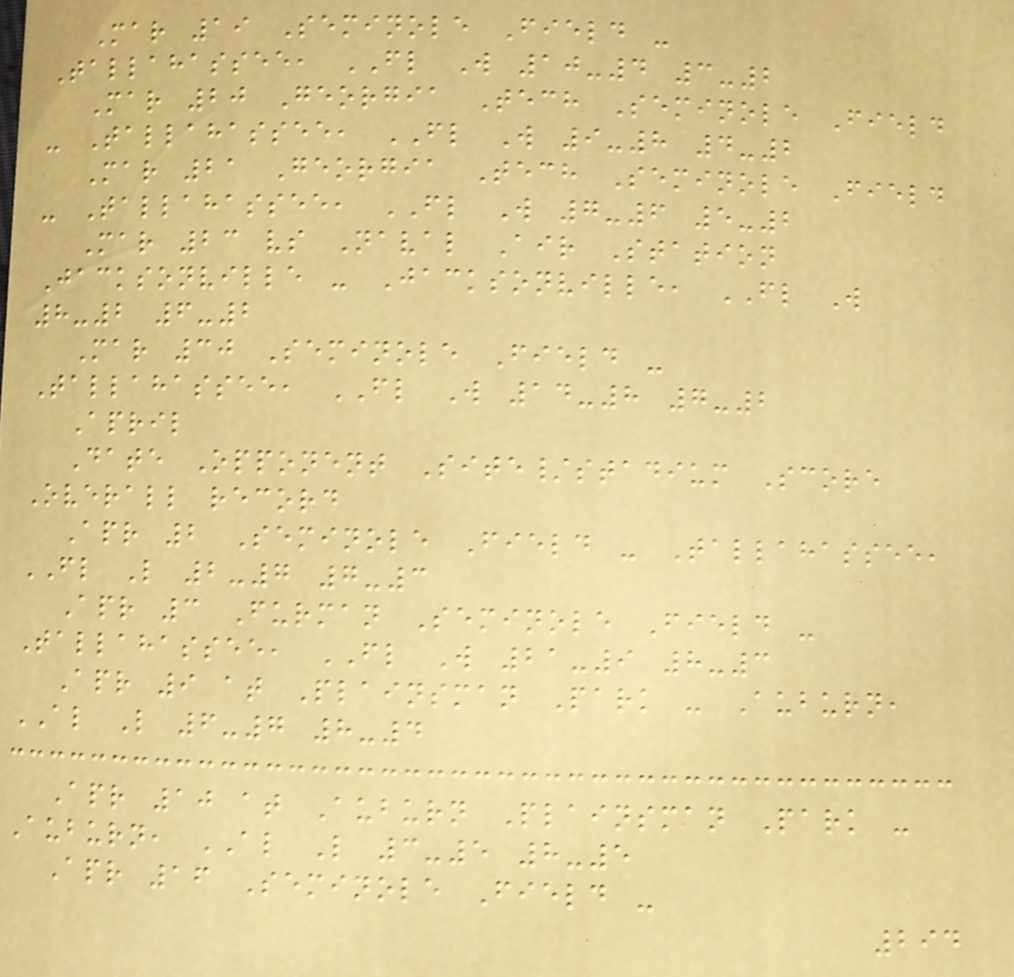Mar 19 Seminole Field -
Tallahassee, FL W 10-4 3-2
Mar 20 Georgia Tech Seminole Field
- Tallahassee, FL W 9-8 4-2
Mar 21 Georgia Tech Seminole Field
- Tallahassee, FL W 7-6 5-2
Mar 23 vs Naval Air Station
Jacksonville - Jacksonville, FL W
8-2 6-2
Mar 30 Seminole Field -
Tallahassee, FL W 14-8 7-2
April
Date Opponent Site/stadium Score
Overall record
Apr 2 Seminole Field - Tallahassee,
FL L 2-7 7-3
Apr 3 Furman Seminole Field -
Tallahassee, FL W 21-9 8-3
Apr 9 at Plainsman Park - Auburn,
AL L 6-7 8-4
Apr 10 at Auburn Plainsman Park -
Auburn, AL L 3-5 8-5
Apr 16 Seminole Field -
294
